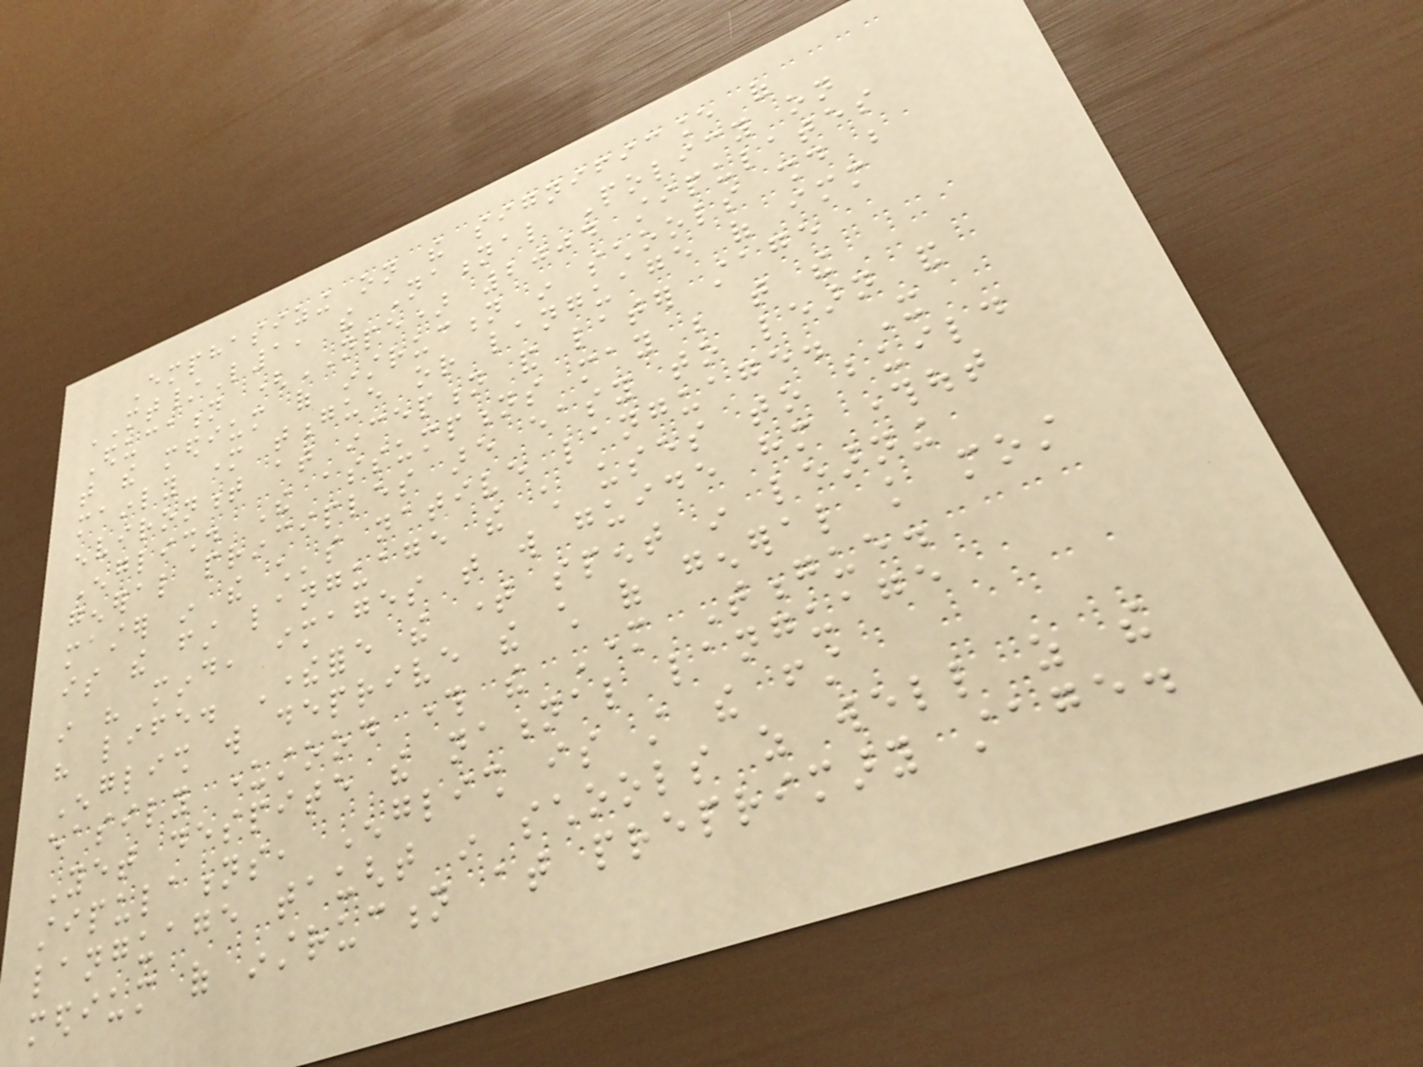Emphasizing on the significance of
MT/L1, the National Policy on
Education (NPE) 2004 stipulates
that the medium of instruction in schools should be
mainly mother tongue or language of immediate
environment at inception and later stage
English. The assumptions may be that the
general principles are easy to learn and
master in the child's native language. It
is the first language the child uses to build
in his mind, images that will guide him throughout
his life. Therefore the time spent in learning
English will deprive the child of general knowledge most
easily understood through the Mother Tongue.
Yet despite the national language
stipulations, English is still the first
language taught in schools as well as the
medium of instruction at preprimary stage.
